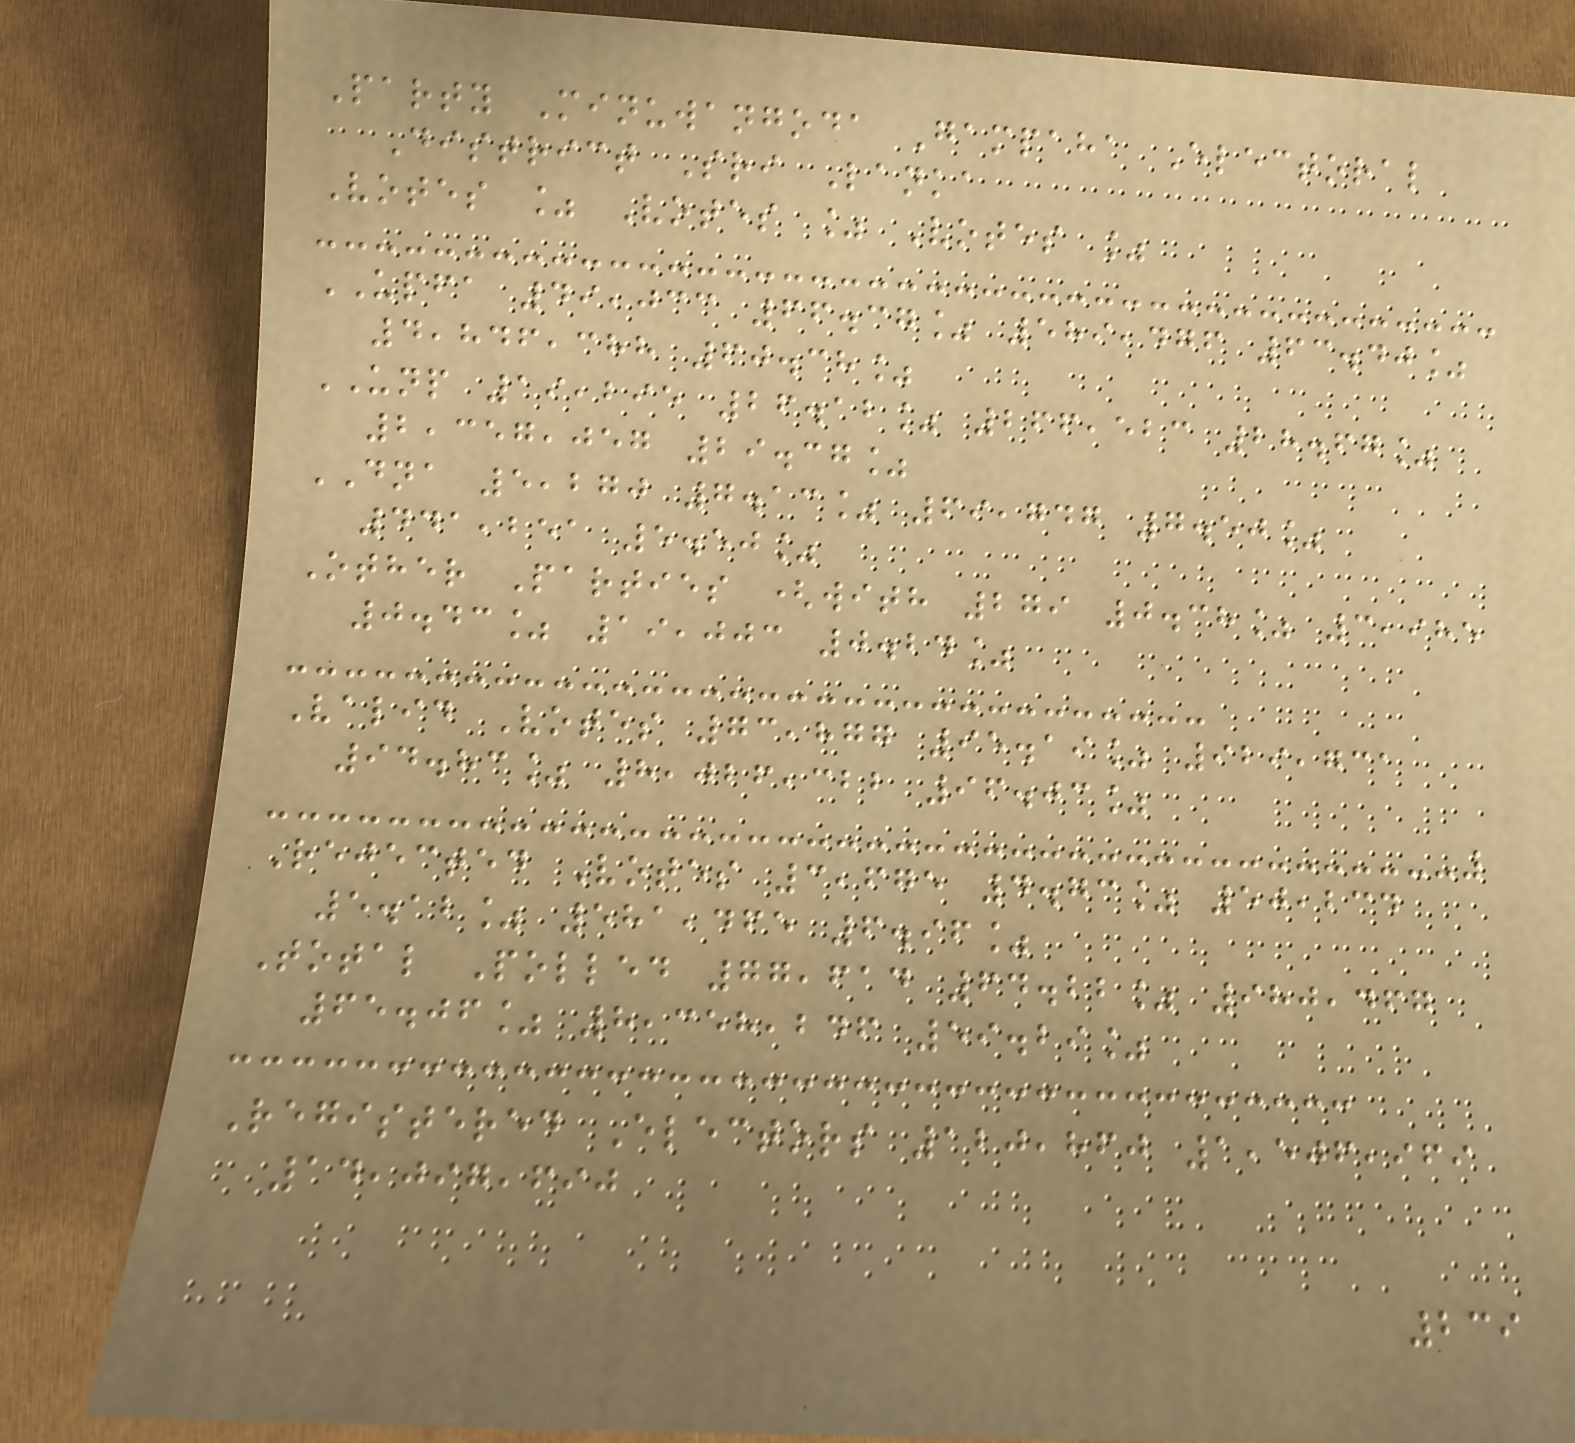Party Minuwangoda Gampaha Electoral
District Sri Lanka
Votes % Votes % Votes %
UPFA 49,033 66.37% 589,476 63.40%
4,846,388 60.38%
UNP 19,295 26.12% 266,523 28.67%
2,357,057 29.37%
DNA 5,270 7.13% 69,747 7.50%
441,251 5.50%
Other Parties (with 279 0.38% 3,985
0.43% 19,003 0.24%
Valid Votes 73,877 95.19% 929,731
94.83% 8,026,322 96.03%
Rejected Votes 3,675 4.73% 50,234
5.12% 581,465 6.96%
Total Polled 77,614 64.22% 980,467
65.06% 8,358,246 59.29%
Registered Electors 120,860 1,506,969
14,097,690
239
